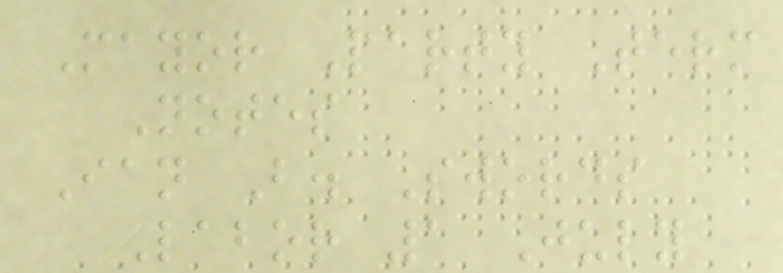Mayor Party Term
Notes
Ian B. Swords
Labor 1 July
